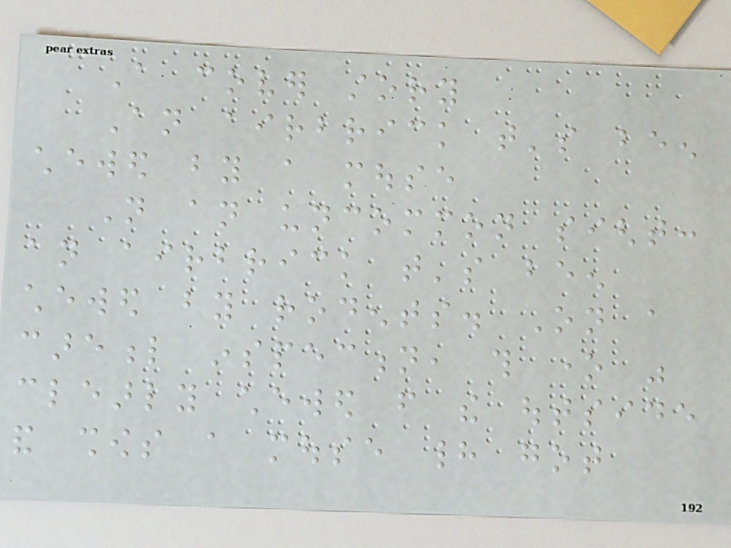A cover story
An airbrick that's been
chewed by a mouse
Not an uncommon sight:
an airbrick that's been
chewed by rodents. On a
careful inspection, this one was
clearly chewed from the outside
and shows a mouse had got
